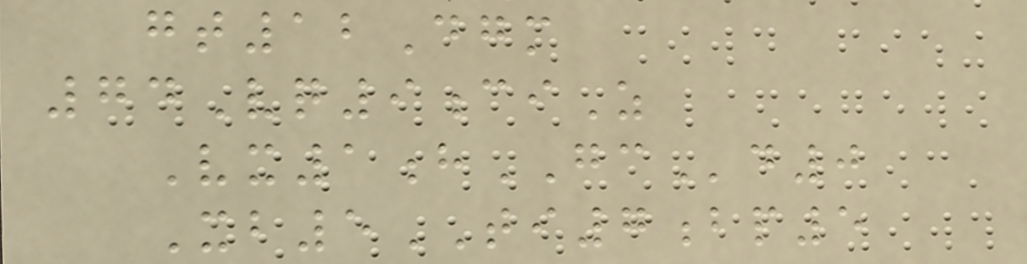gt12Dgm
74Vq9ciZ
Vx1hGCd0
Xb5TI7bp5
